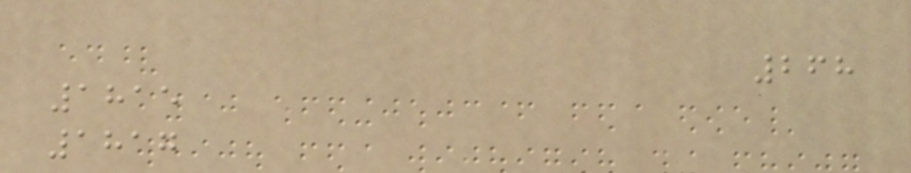268
1815
1817
